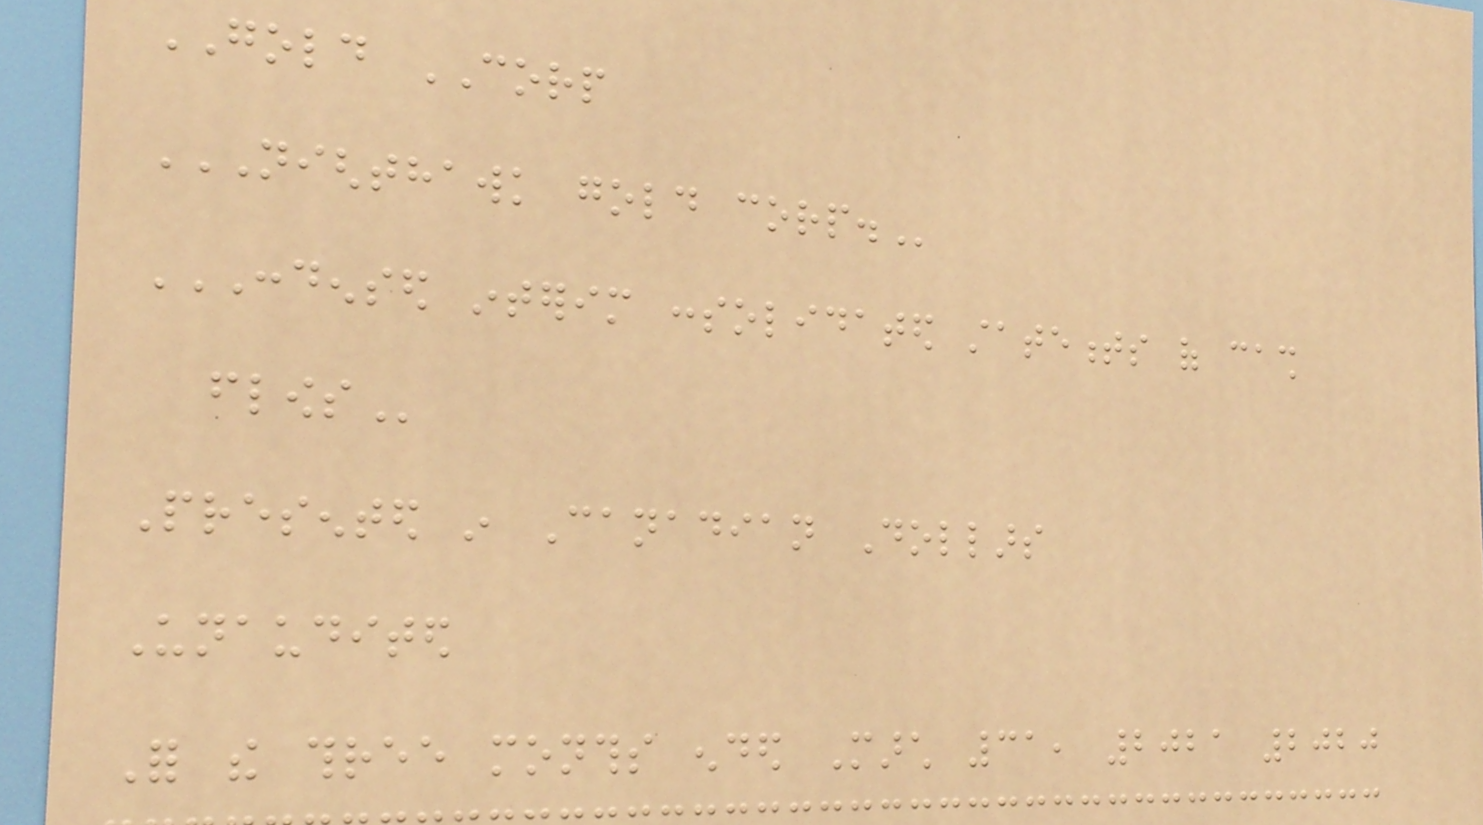GOLD CORP
NIGHTHAWK GOLD CORP.
CONDENSED INTERIM CONSOLIDATED STATEMENTS OF CASH
FLOWS
Presented in Canadian Dollars
Unaudited
For the three months ended March 31, 2021 2020
